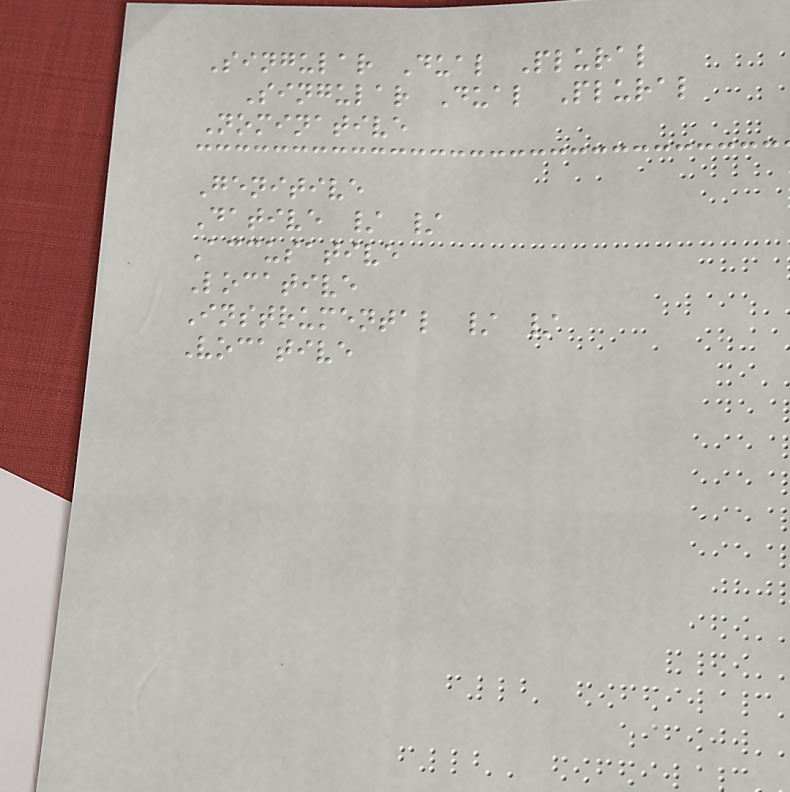Singular Dual Plural
Singular Dual Plural
Nominative
Genitive
Dative / /
Accusative
Locative
Instrumental / /
Vocative
